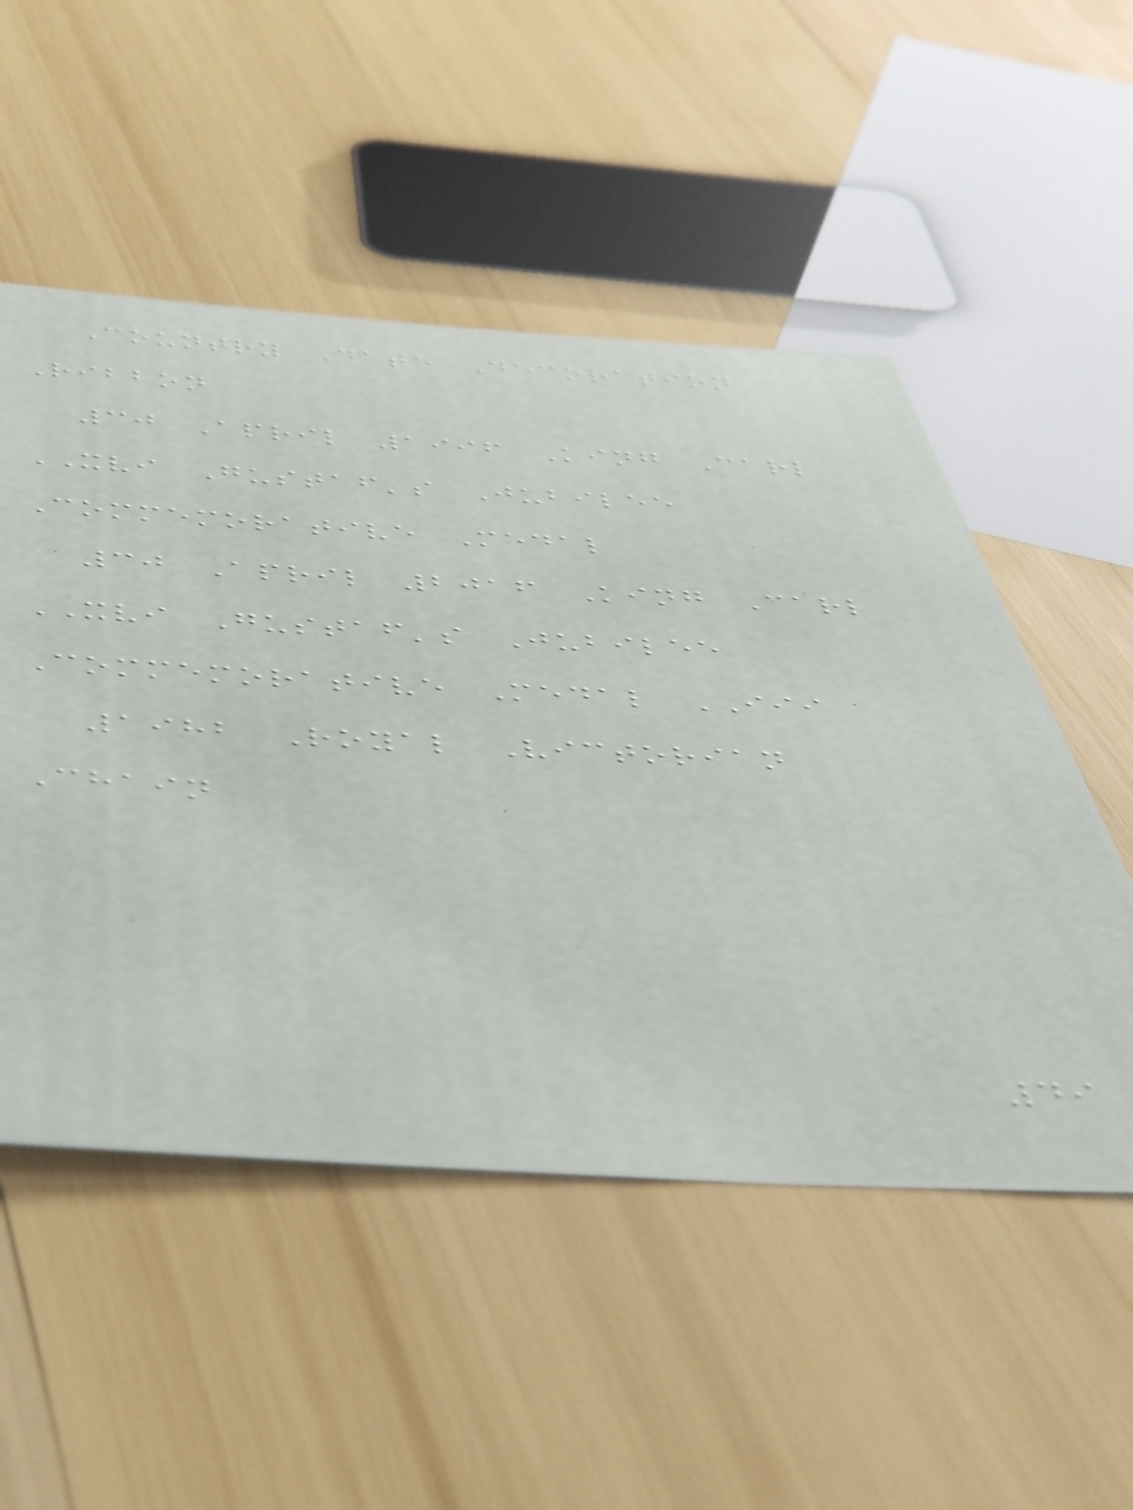Country Date Decoration
Ribbon
30 April 1996 King Carl
XVI Gustaf's Jubilee
Commemorative Medal
30 April 2016 King Carl
XVI Gustaf's Jubilee
Commemorative Medal III
1982 Royal Victorian
Chain
49
